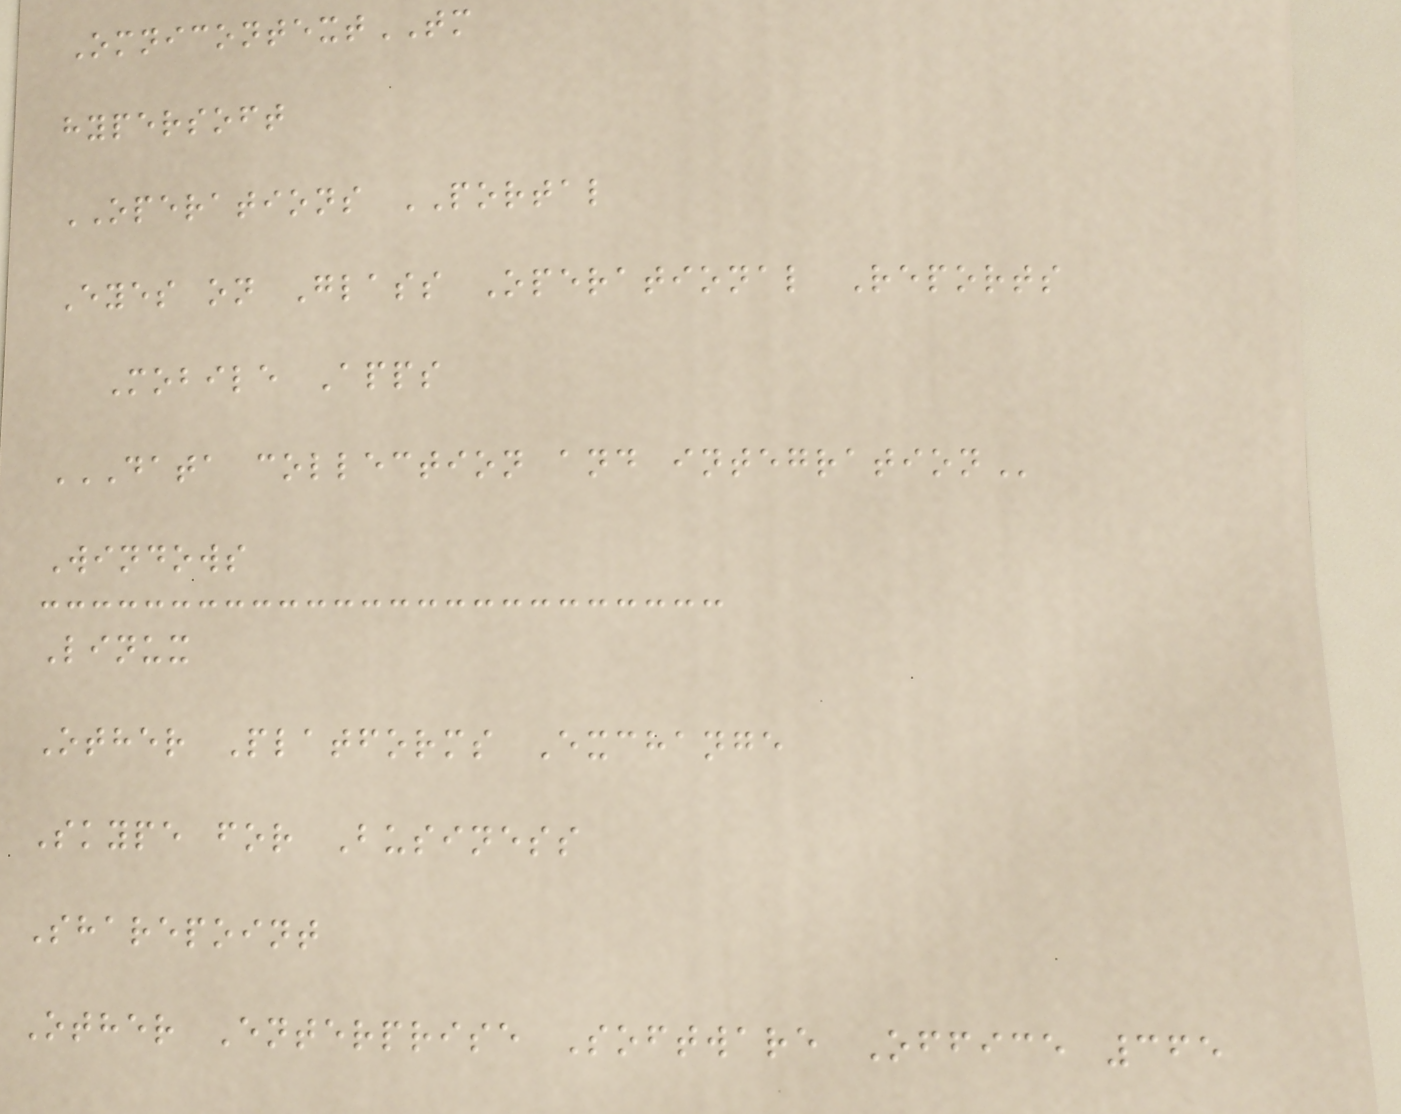OmnicontextTM
hypersoft
OPERATIONS PORTAL
Eyes on Glass Operational Reports
Mobile Apps
DATA COLLECTION AND INTEGRATION
Windows
Linux
Other Platforms Exchange
Skype for Business
Sharepoint
Other Enterprise Software Office 365
